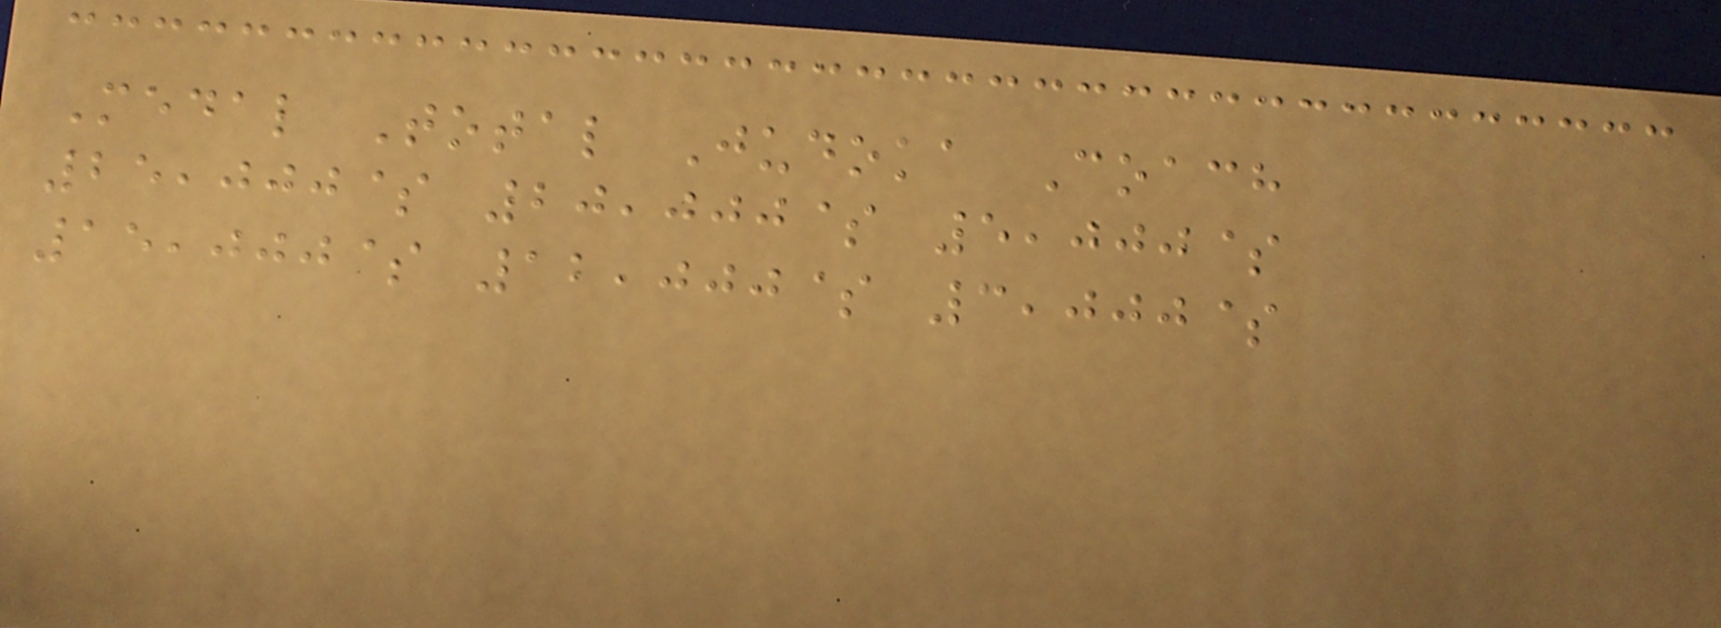Medal Total Judoka Coach
25,000$ 20,000$ 5,000$
15,000$ 12,000$ 3,000$
